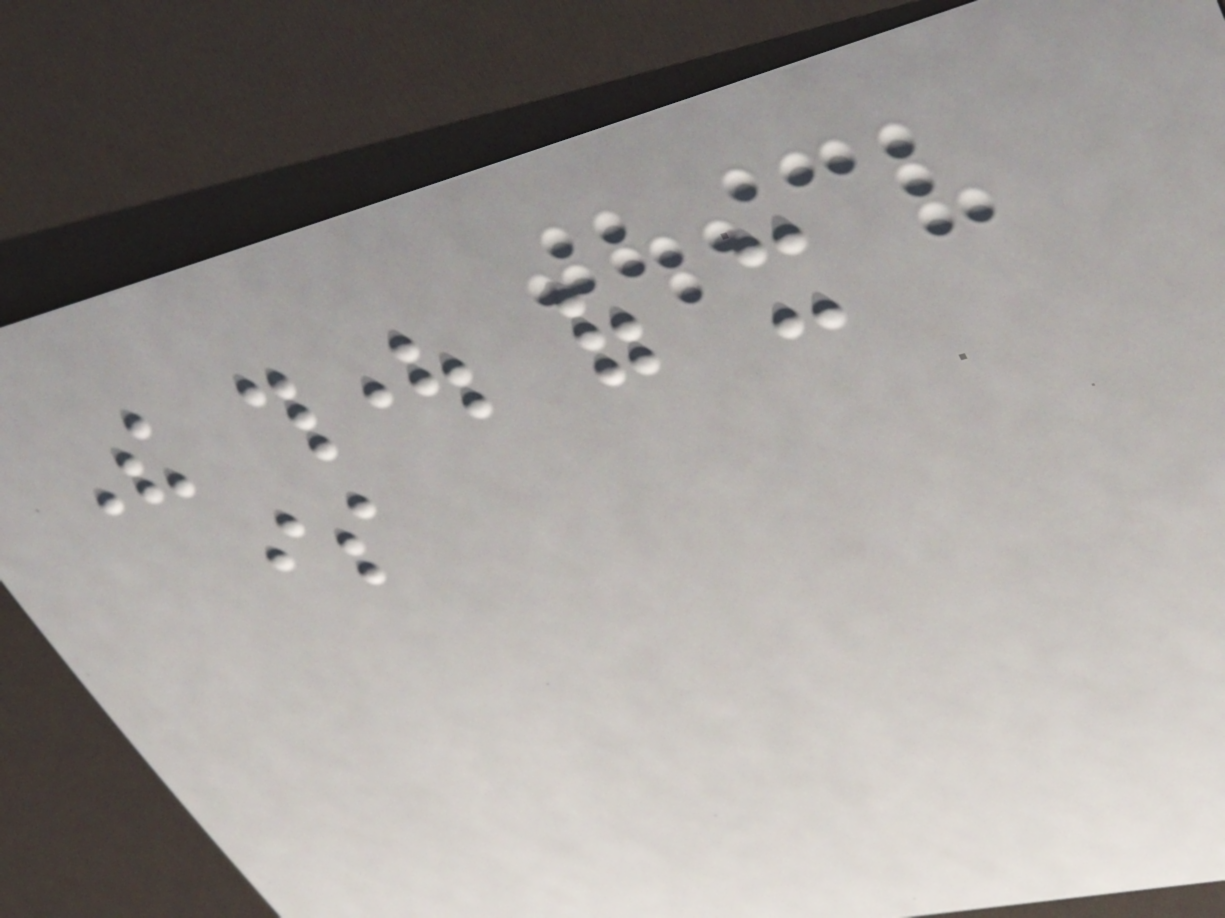The thought of it
is
